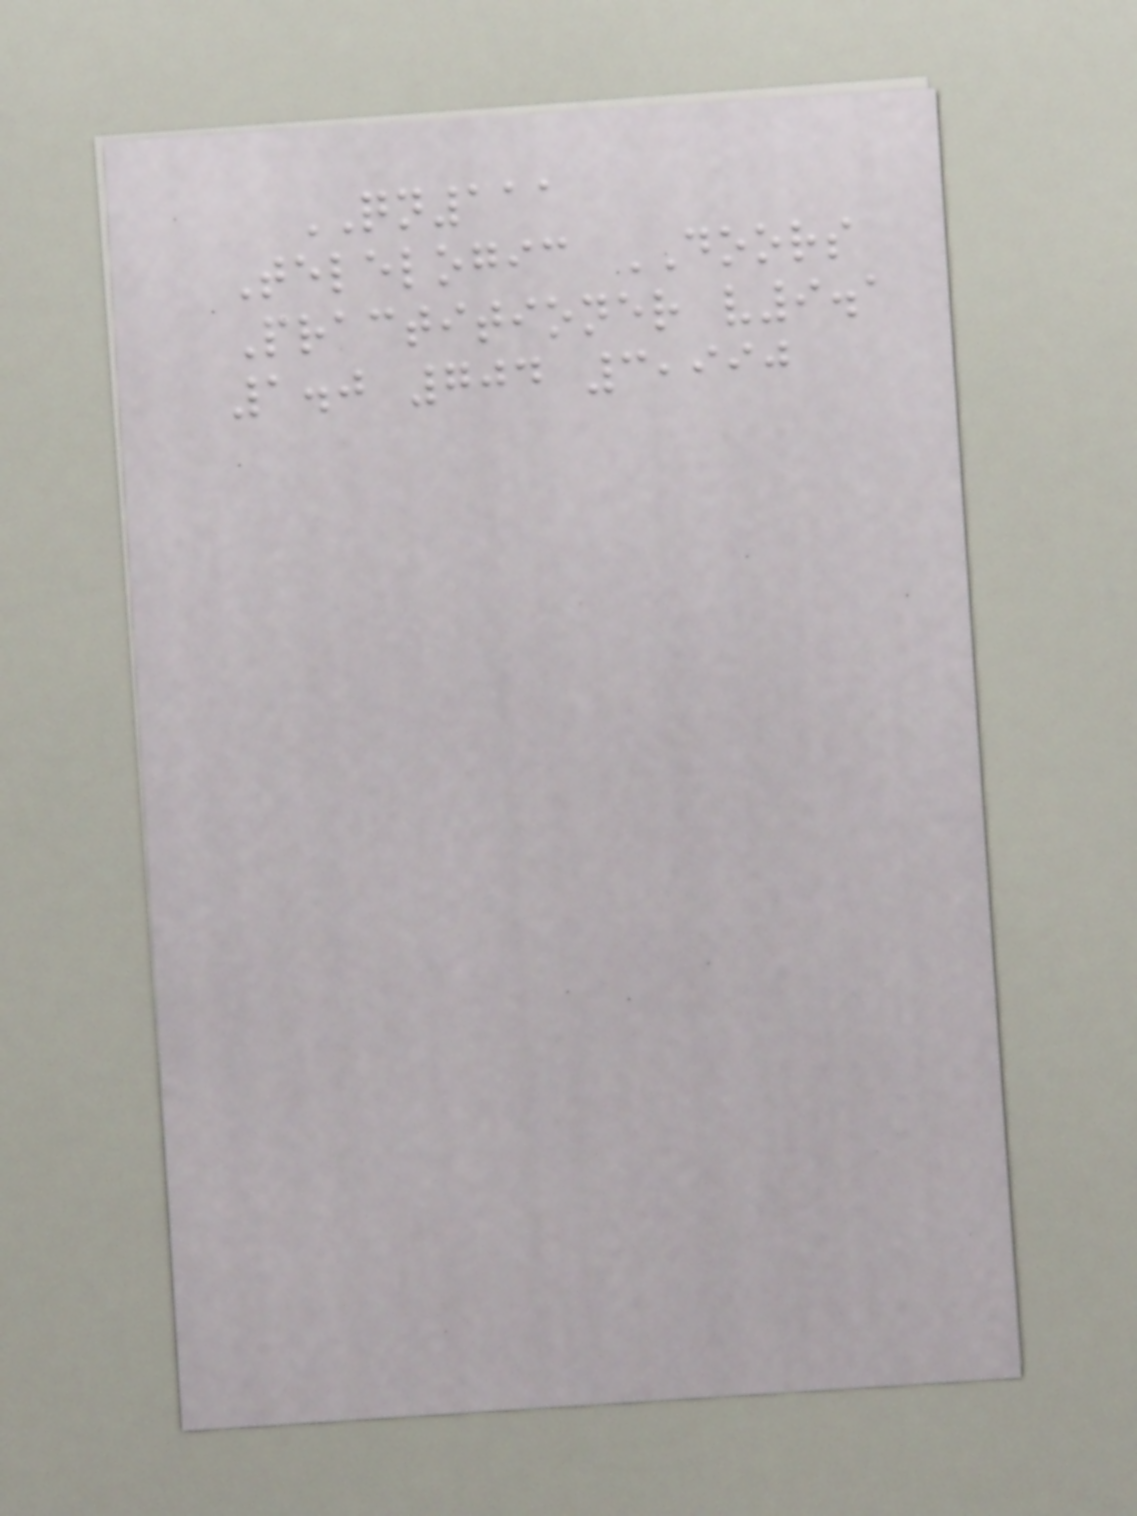QN111
Telelogic DOORS
Practitioner v9.1
1.0 704 3,990
